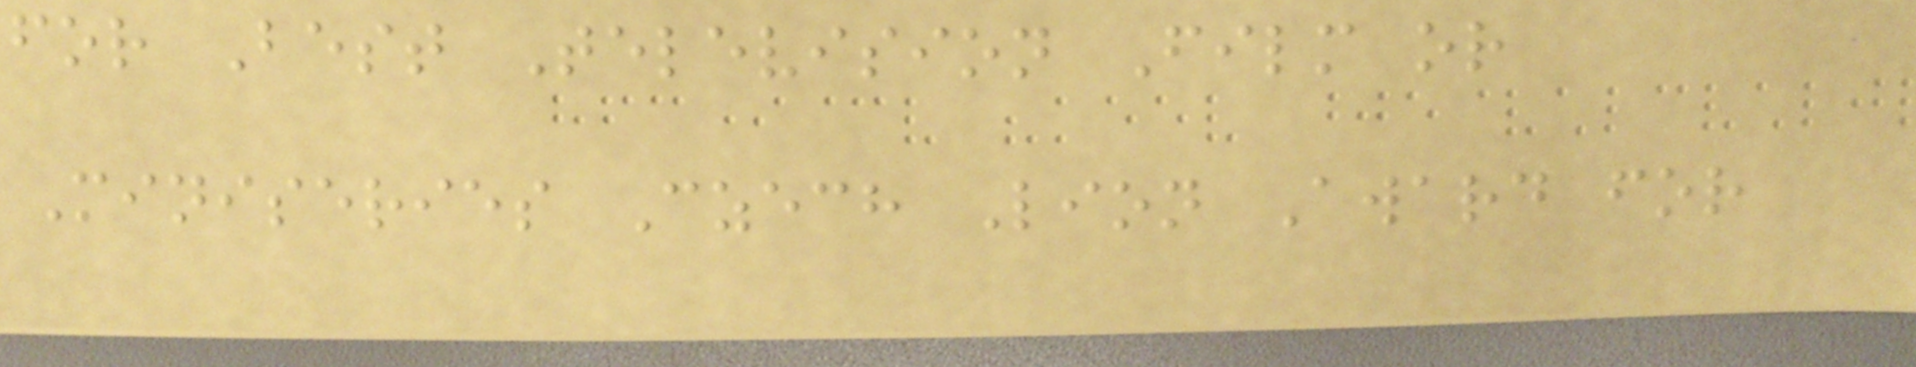for Best Television Film or
Miniseries Czech Lion Award for
